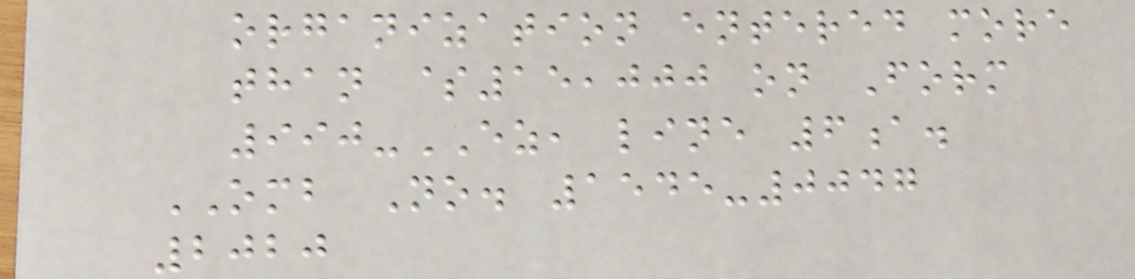organization entered more
than $15,000 on Form
990-EZ, line 6a.
OMB No. 1545-0047
2020
